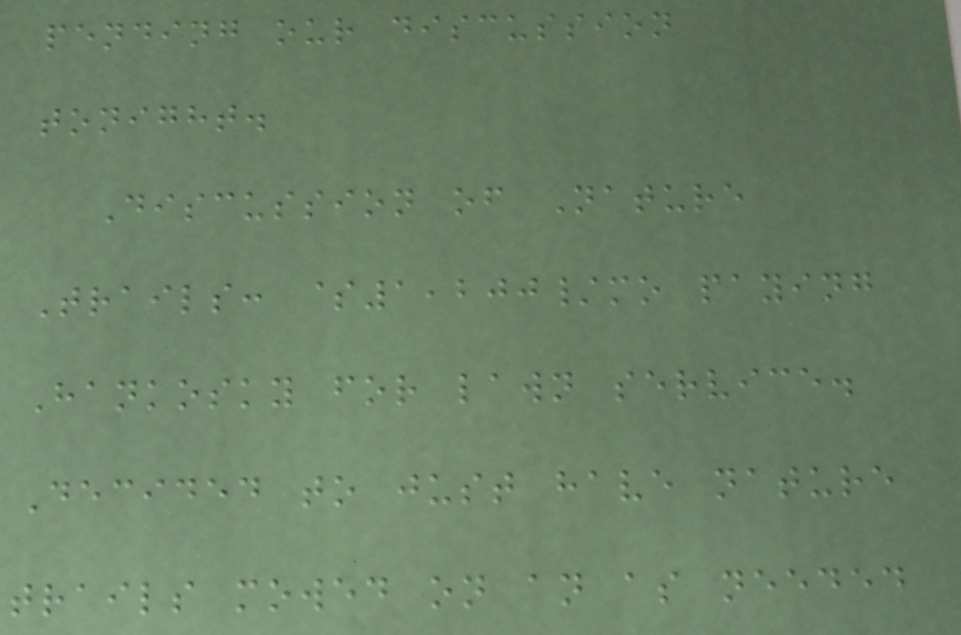pending our discussion
tonight.
Discussion of Nature
Trails: $1,200/mo paying
Hankosky for lawn service.
Decided to just have nature
trails mowed on an as needed
